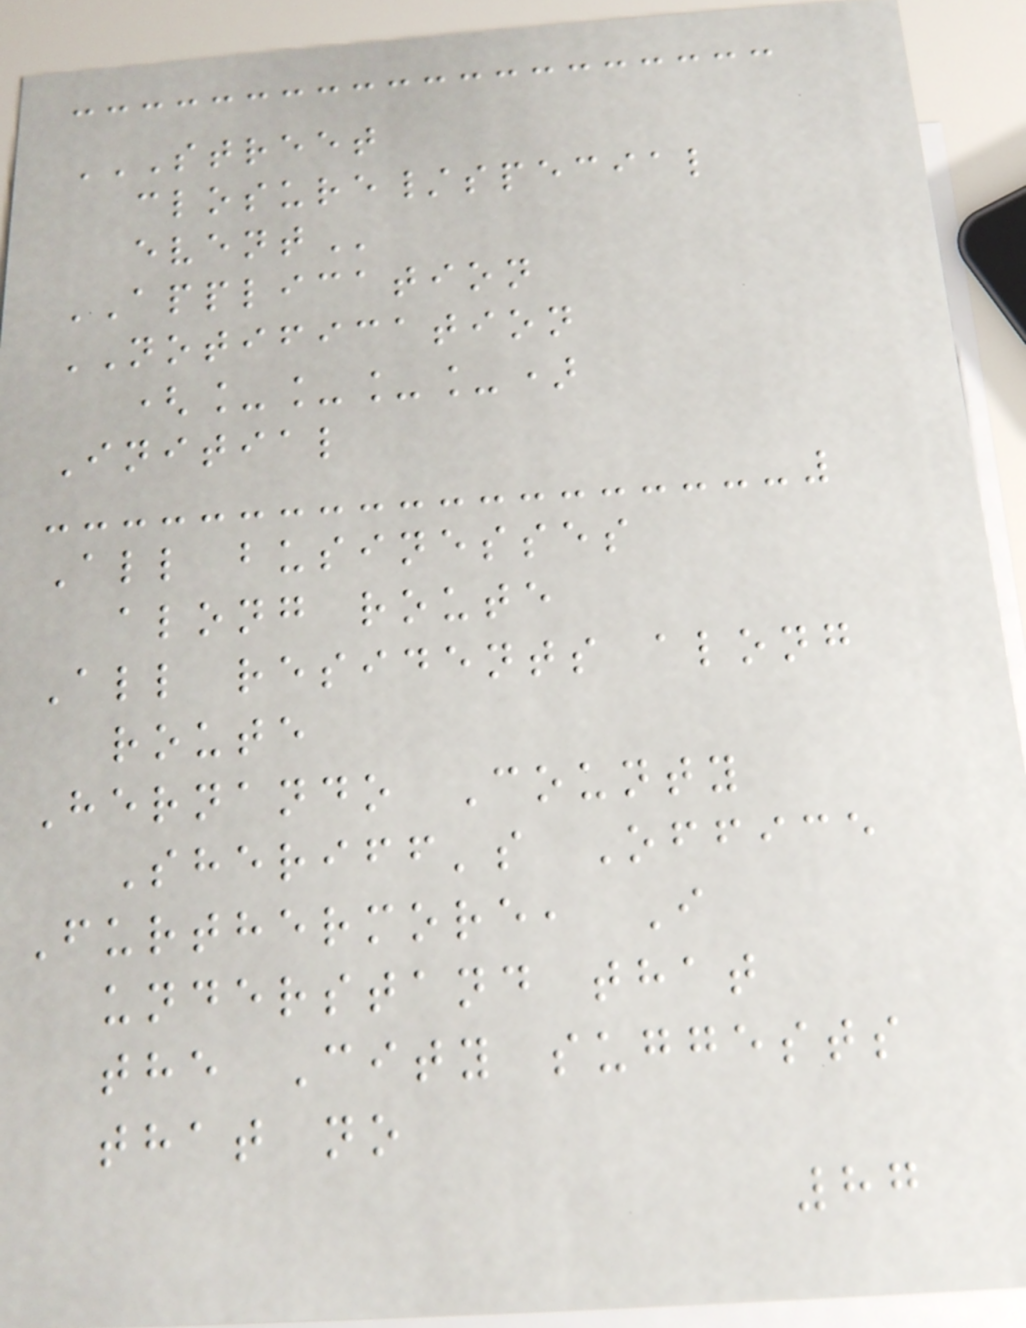STREET
CLOSURE/SPECIAL
EVENT
APPLICATION
NOTIFICATION
(____)
Initial
All businesses
along route
All residents along
route
Hernando County
Sheriff's Office
Furthermore, I
understand that
the City suggests
that no
87
